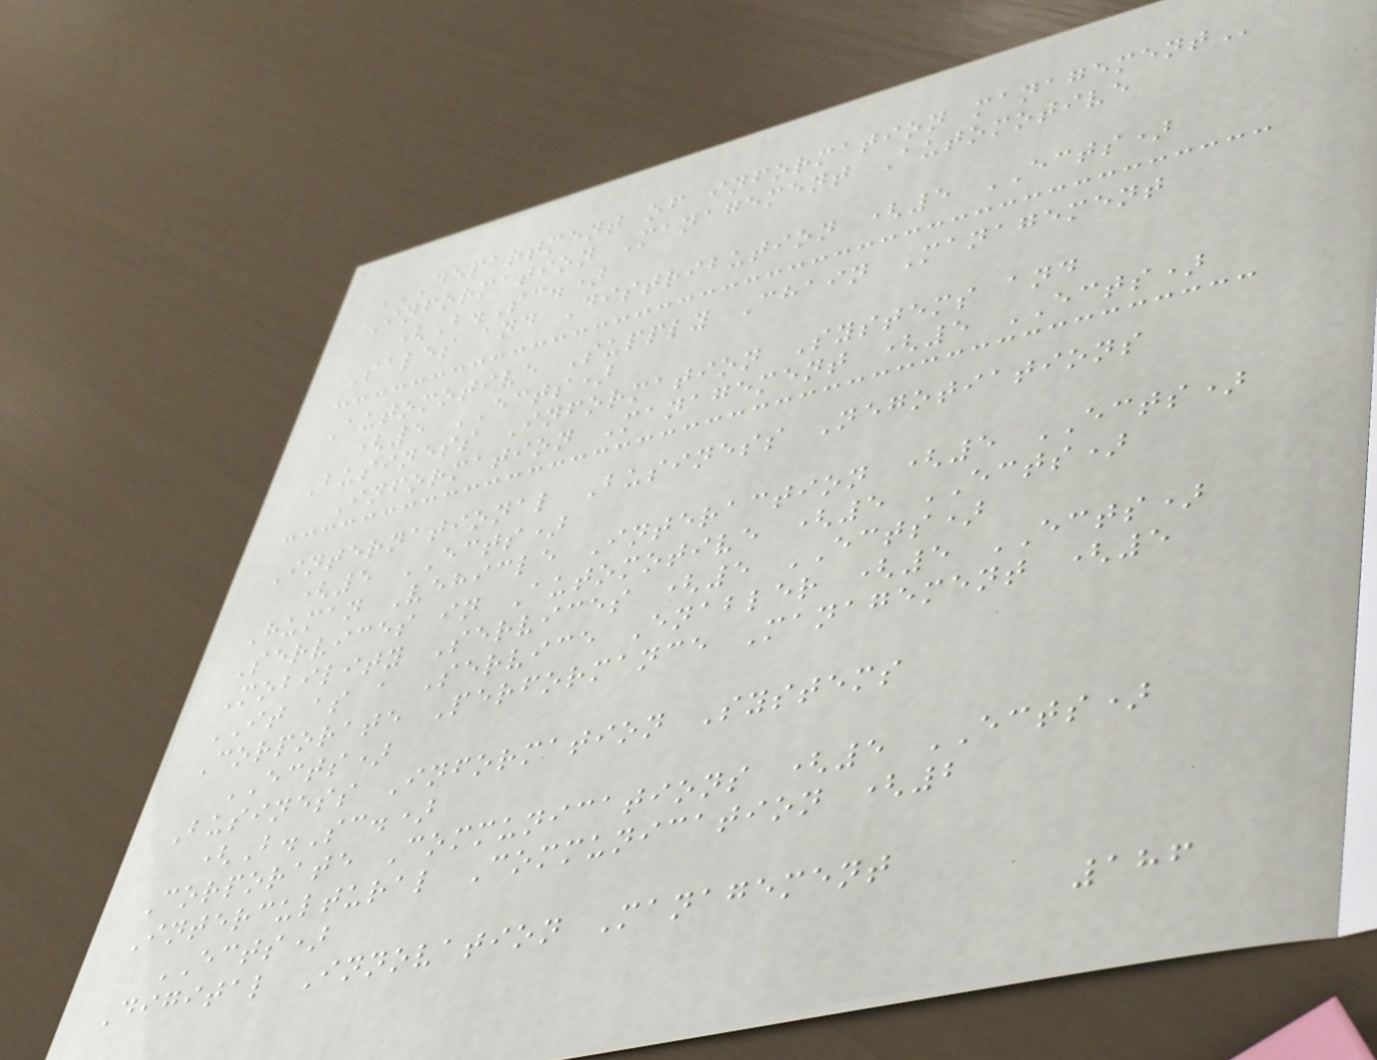DEPARTMENT OF INFORMATION MANAGEMENT
Information Management Automotive
(B.Sc.)
Sales and Distribution (5 ECTS)
Automotive Supply Chain Management
(5 ECTS)
Business Information Systems and
Information Management (5 ECTS)
International Business Negotiations
(5 ECTS)
Human Vehicle Interaction (5 ECTS)
Services in Automotive (5 ECTS)
Mobility Services (5 ECTS)
IT as a Service Enabler (5 ECTS)
Corporate Performance Management (5
ECTS)
Business Information Systems
(B.Sc.)
Corporate Communications (5 ECTS)
Intercultural Communication (2
ECTS)
Digital Innovation Management
186
